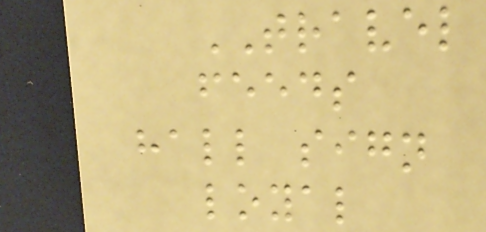TRAVEL
feeds
hall sign
loyal
